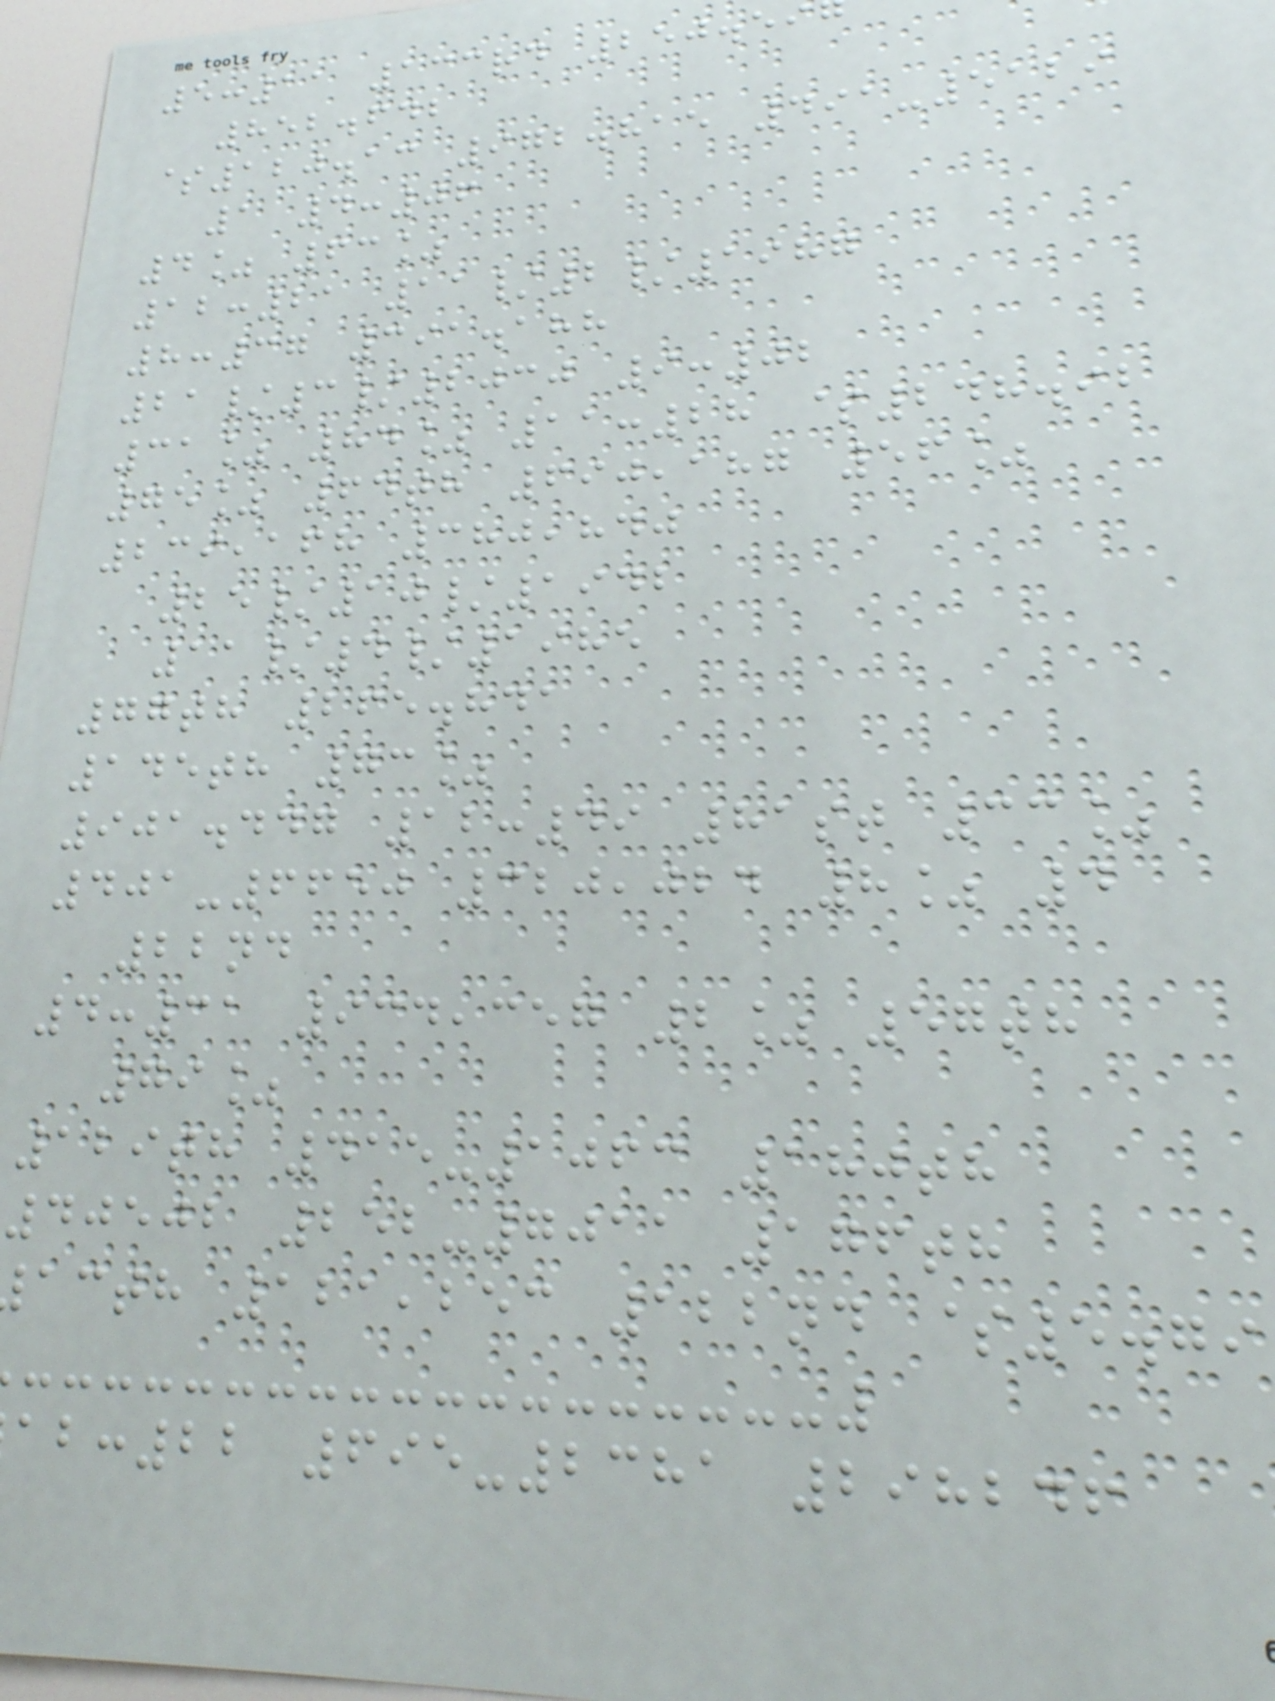5:11 133rd 250.59
852.642
$120.13 972.815 491-5129
1 4:06
4% 63%
12:21 11/2/1987
8:37 391.188
21/3/2030 9:02
31% 84% 11:28 $248.92
75% 64th 690,187 56%
239,168 380,840
25/10/1942
11/4/1985
77th 265.841
145th 73%
901.447 12:49 81st 33%
401-6650 320,024 8% 4
22nd
4:31 934,357 2% 57th
79%
129th 415-1063 180th
40502 252-7011 176th
acth 121,253 122nd $5.79
:22 695-2381 298246
